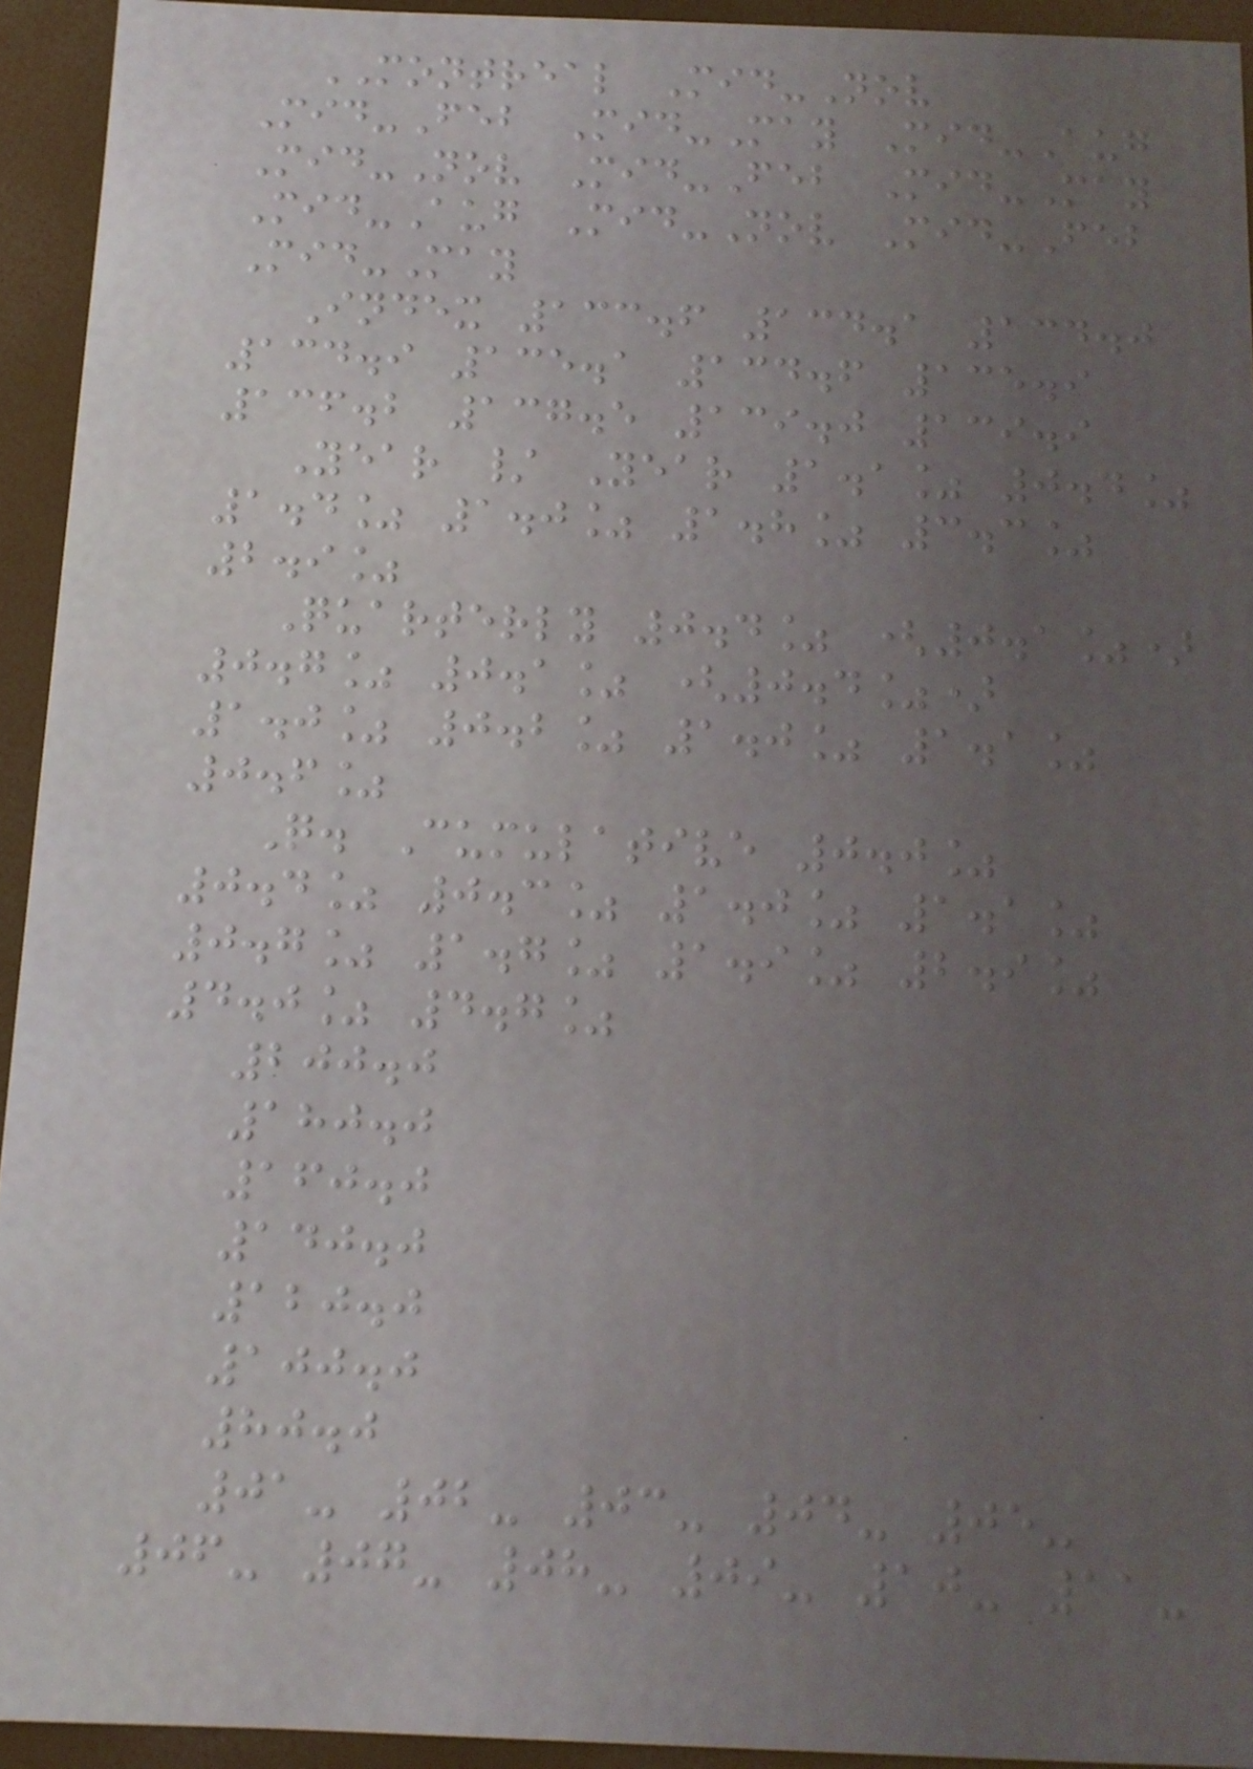MONTREAL Mid-Nov
Mid-Feb Mid-May Mid-Aug
Mid-Nov Mid-Feb Mid-May
Mid-Aug Mid-Nov Mid-Feb
Mid-May
Index 133.6 134.1 134.0
134.9 135.1 134.6 135.9
136.2 137.5 139.0 139.9
Year / Year 1.1% 0.4%
1.4% 1.0% 1.8% 3.3%
2.9%
Quarterly 0.4% (0.1%)
0.7% 0.1% (0.4%)
1.0% 0.2% 1.0% 1.1%
0.6%
Q. Cumulative 0.0%
0.4% 0.3% 1.0% 1.1%
0.7% 1.7% 1.9% 2.9%
4.0% 4.7%
200.0
180.0
160.0
140.0
120.0
100.0
80.0
01- 02- 03- 04- 05-
06- 07- 08- 09- 10- 11-
